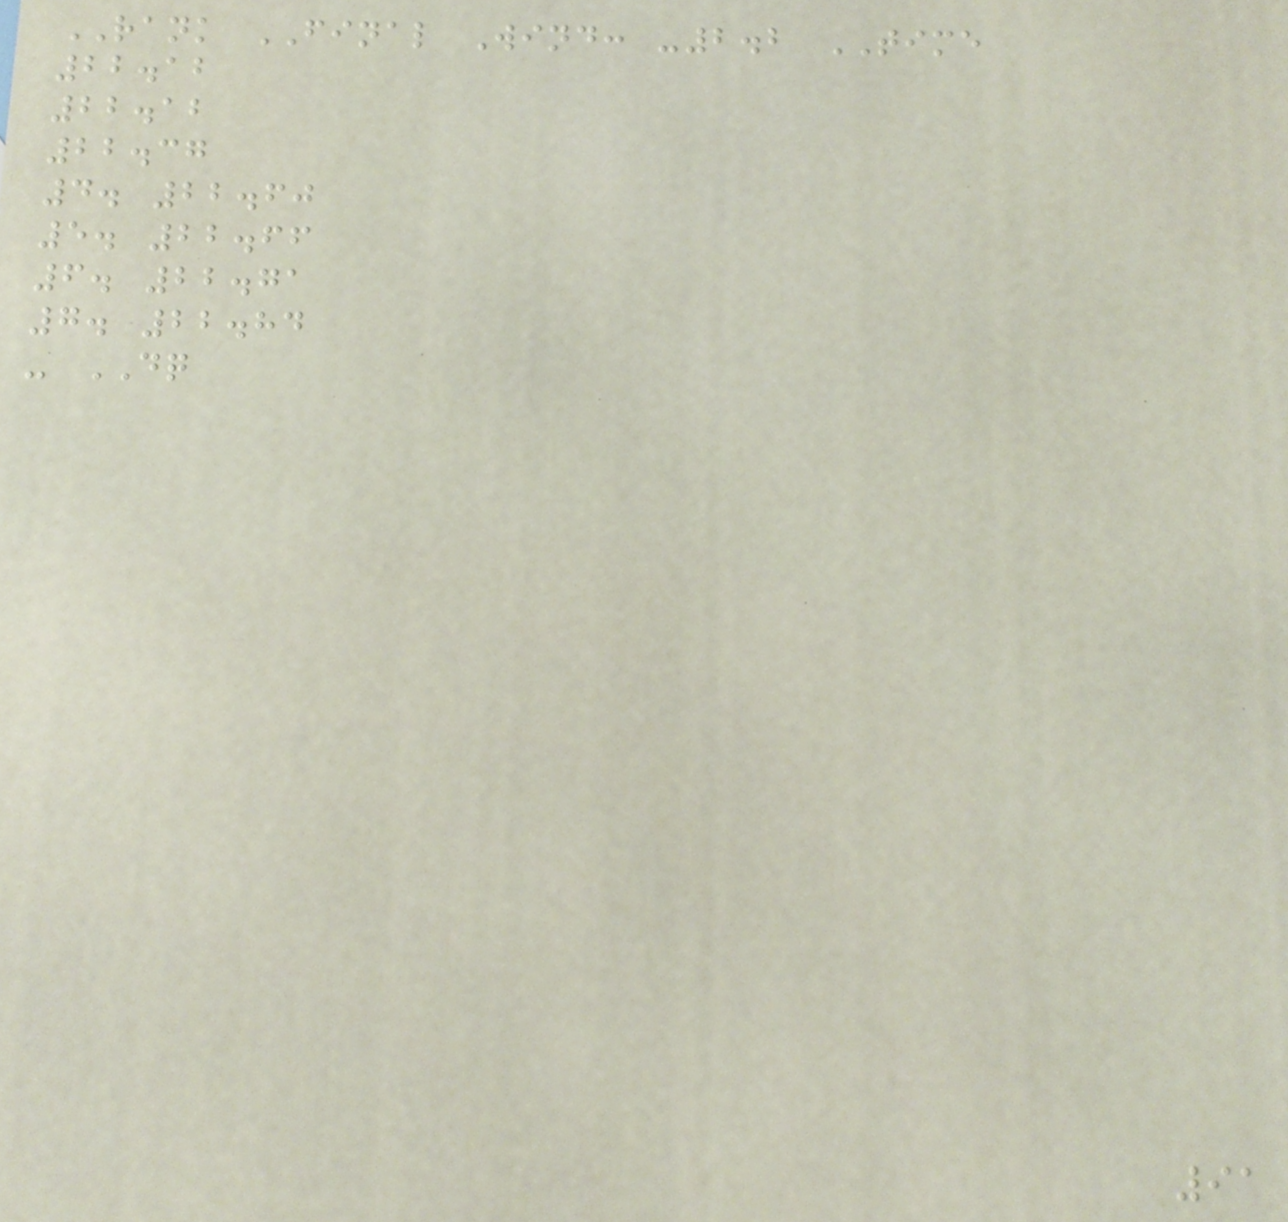RANK FINAL Wind: -2.2 TIME
22.12
22.12
22.37
4. 22.60
5. 22.66
6. 22.71
7. 22.84
- DQ
91
